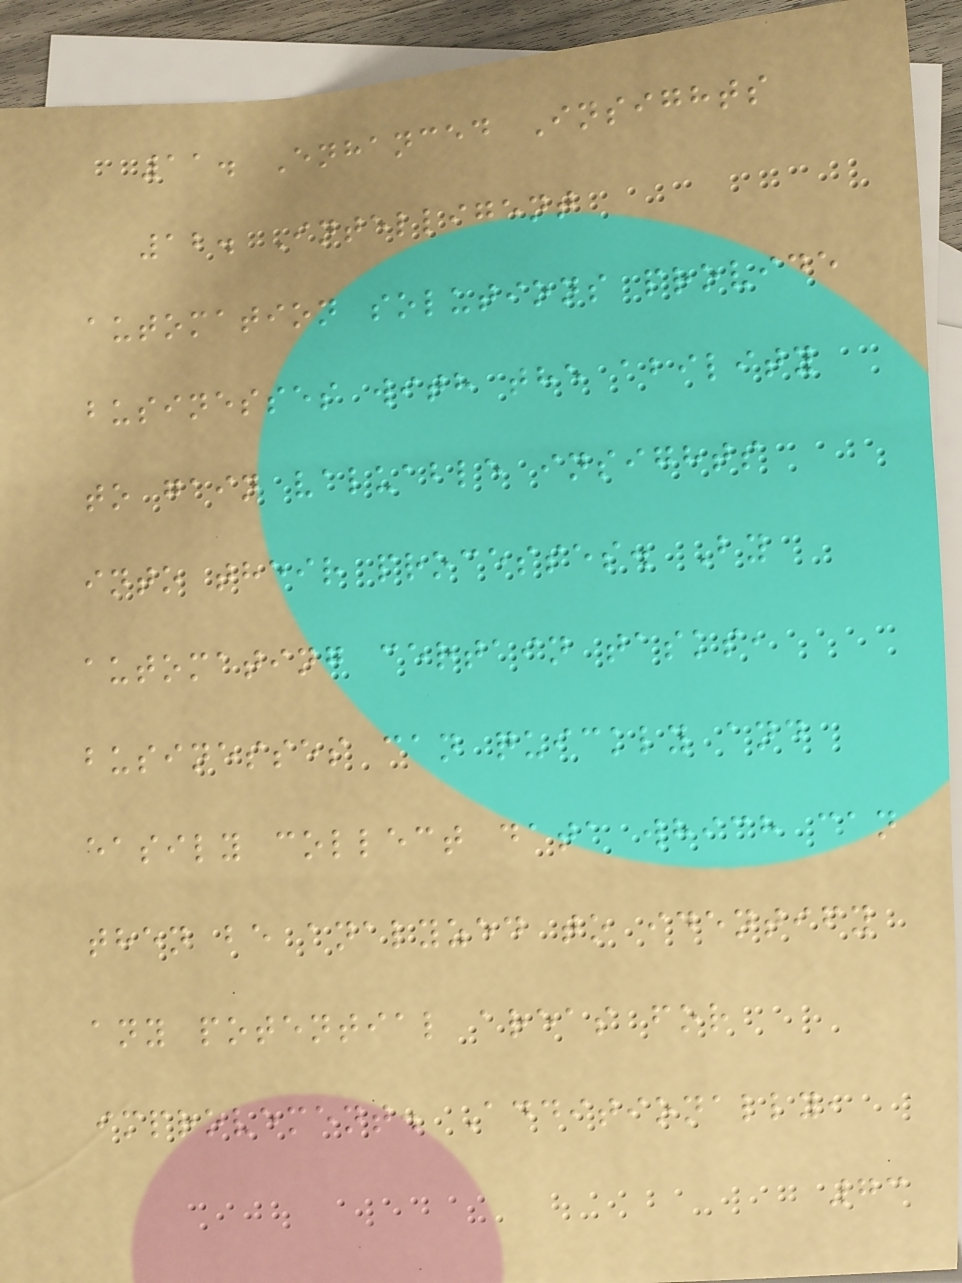11. Enhanced Insights
12. Intelligent
automation solutions provide
businesses with the ability
to gain valuable insights
into their processes. By
automating certain tasks,
businesses can quickly and
easily collect data which can
then be analyzed to identify
any potential areas for
improvement. Additionally,
73
